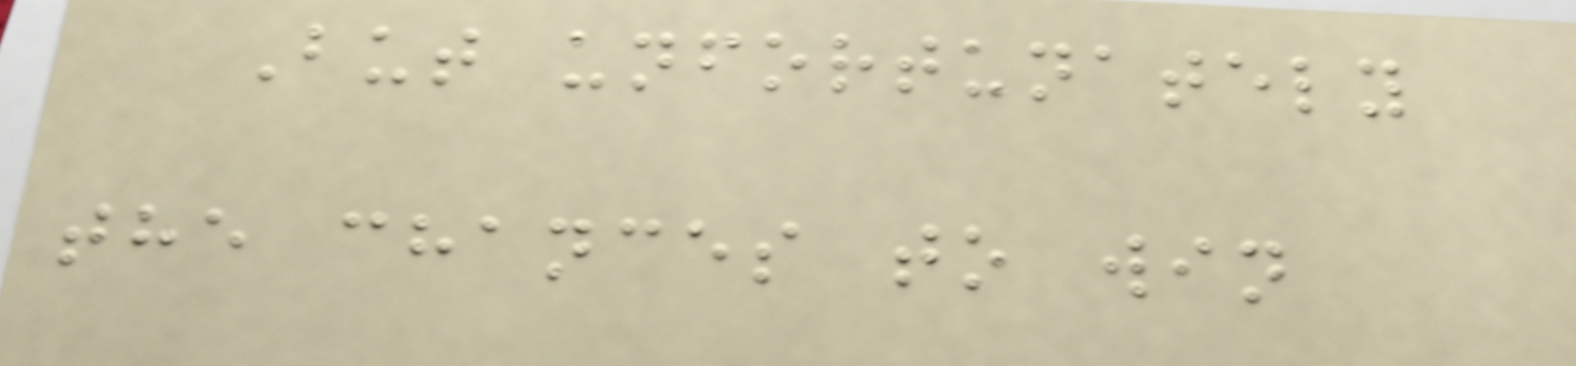But unfortunately
the chances to win
